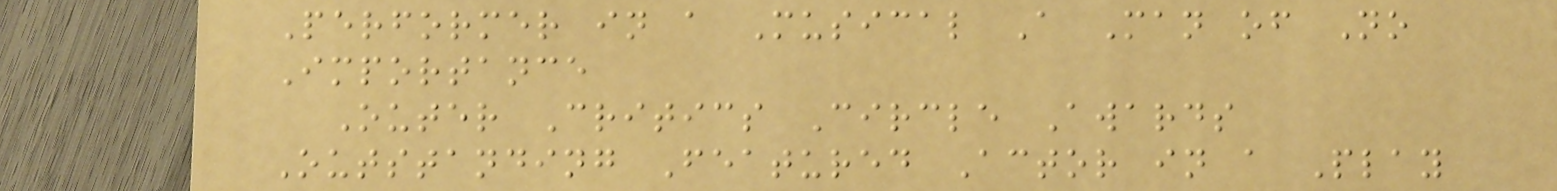Performer in a Musical A Man of No
Importance
Outer Critics Circle Awards
Outstanding Featured Actor in a Play
